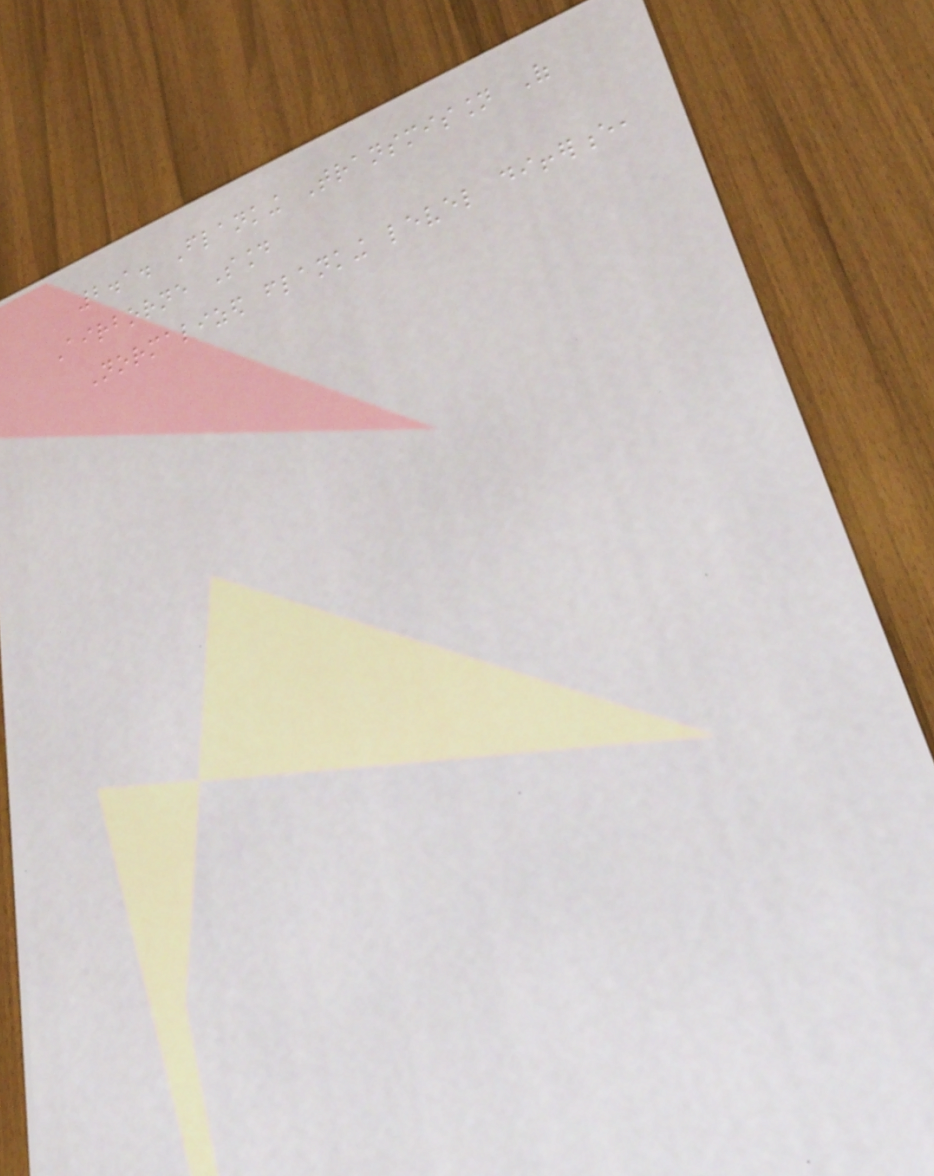2.1. Flanking Transmission Of
Airborne Sound
Normalized flanking level difference,
